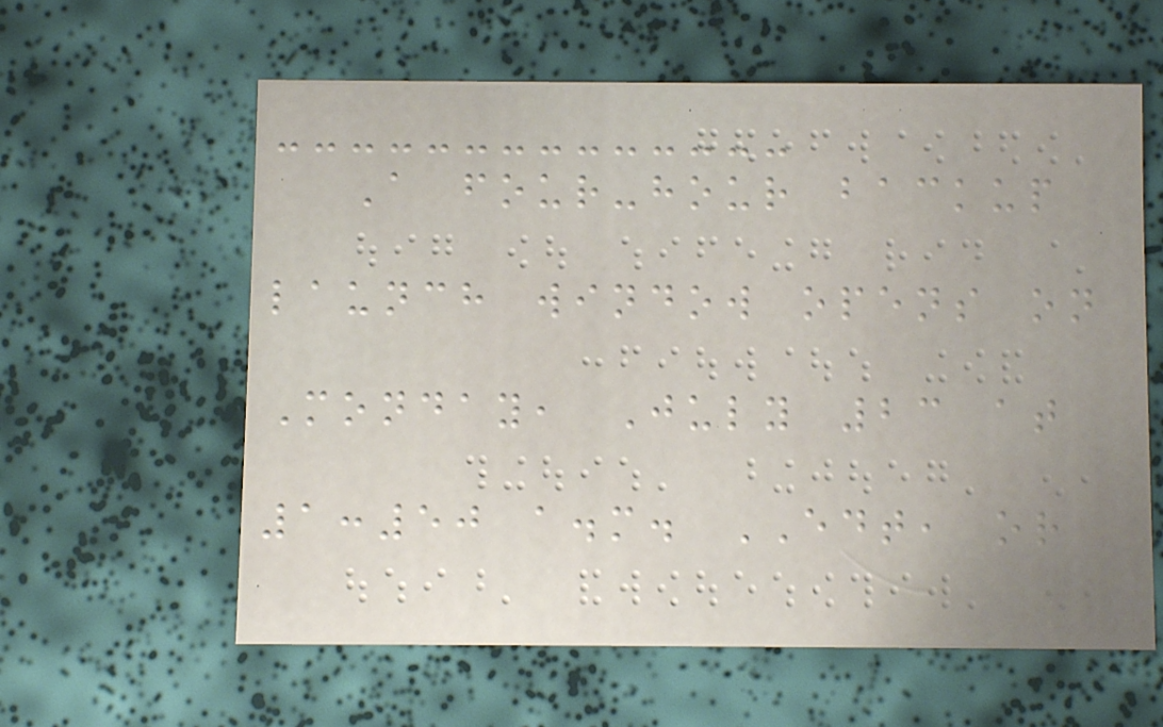A four-hour backup
launch window opens on
Monday, July 23 at
1:50 a.m. EDT, or
